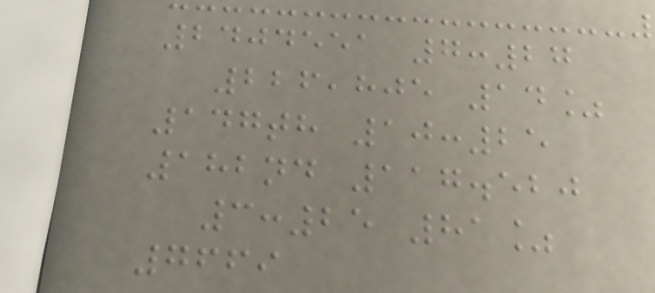2404551 7:27
226,805 14%
147th 10:25
182nd 117.520
3:25 81%
7669
